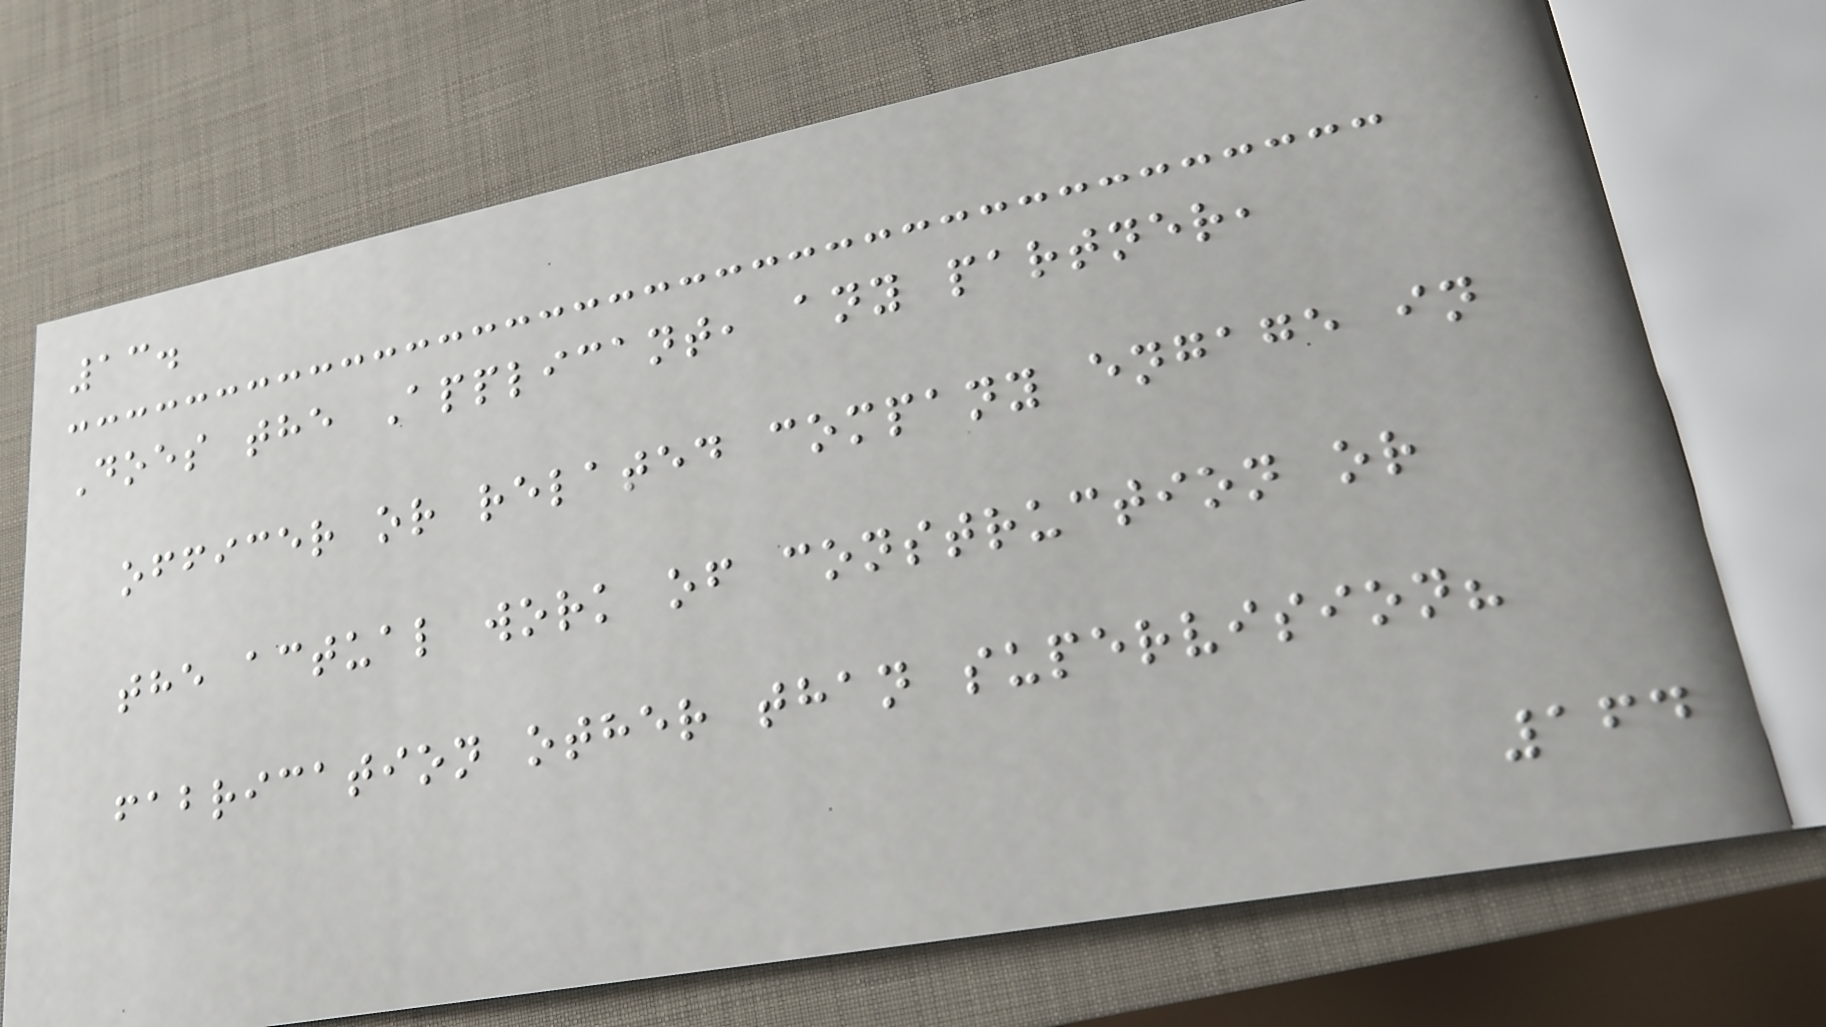13.
Does the Applicant, any partner,
officer or related company engage in
the actual work of construction or
fabrication other than supervision?
164
